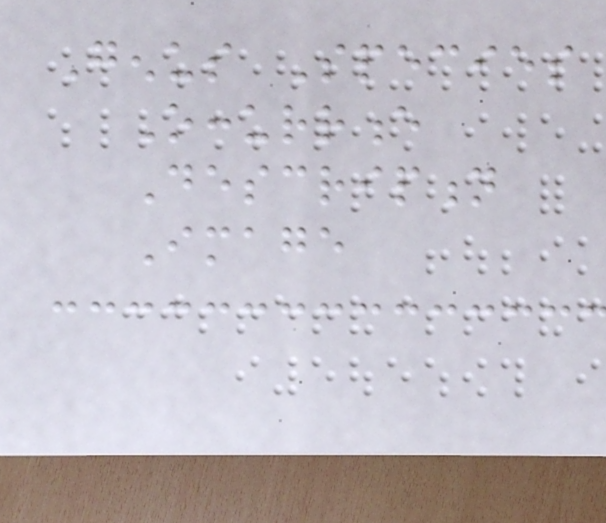Genus Species
Occurrence
Description
Image
